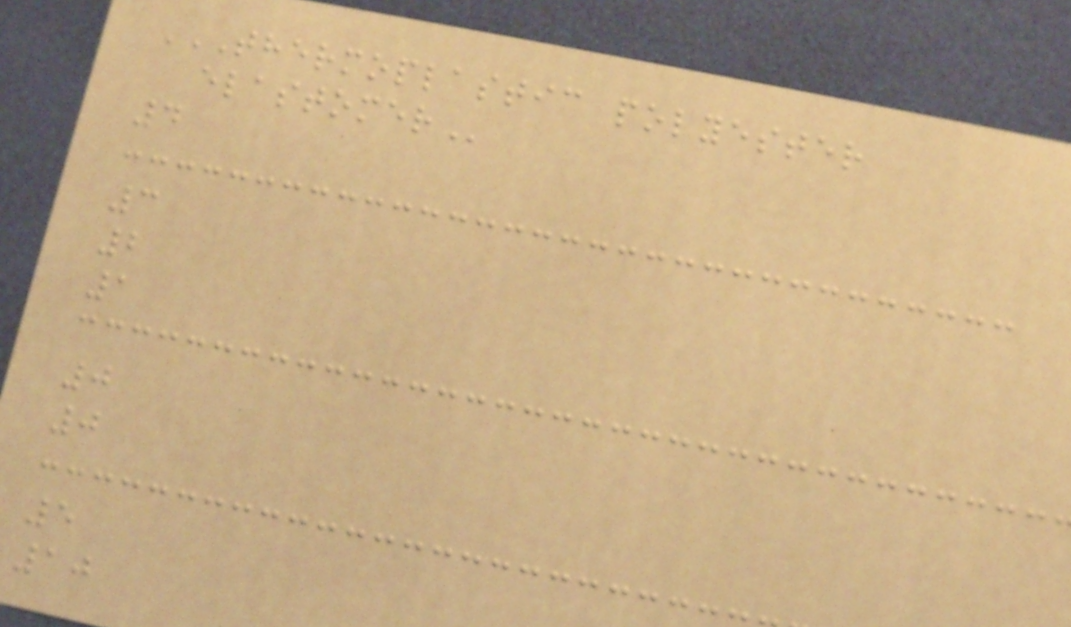THERMOPLASTIC POLYESTER
ELASTOMER
4
3
2
1
0
0
5
10
